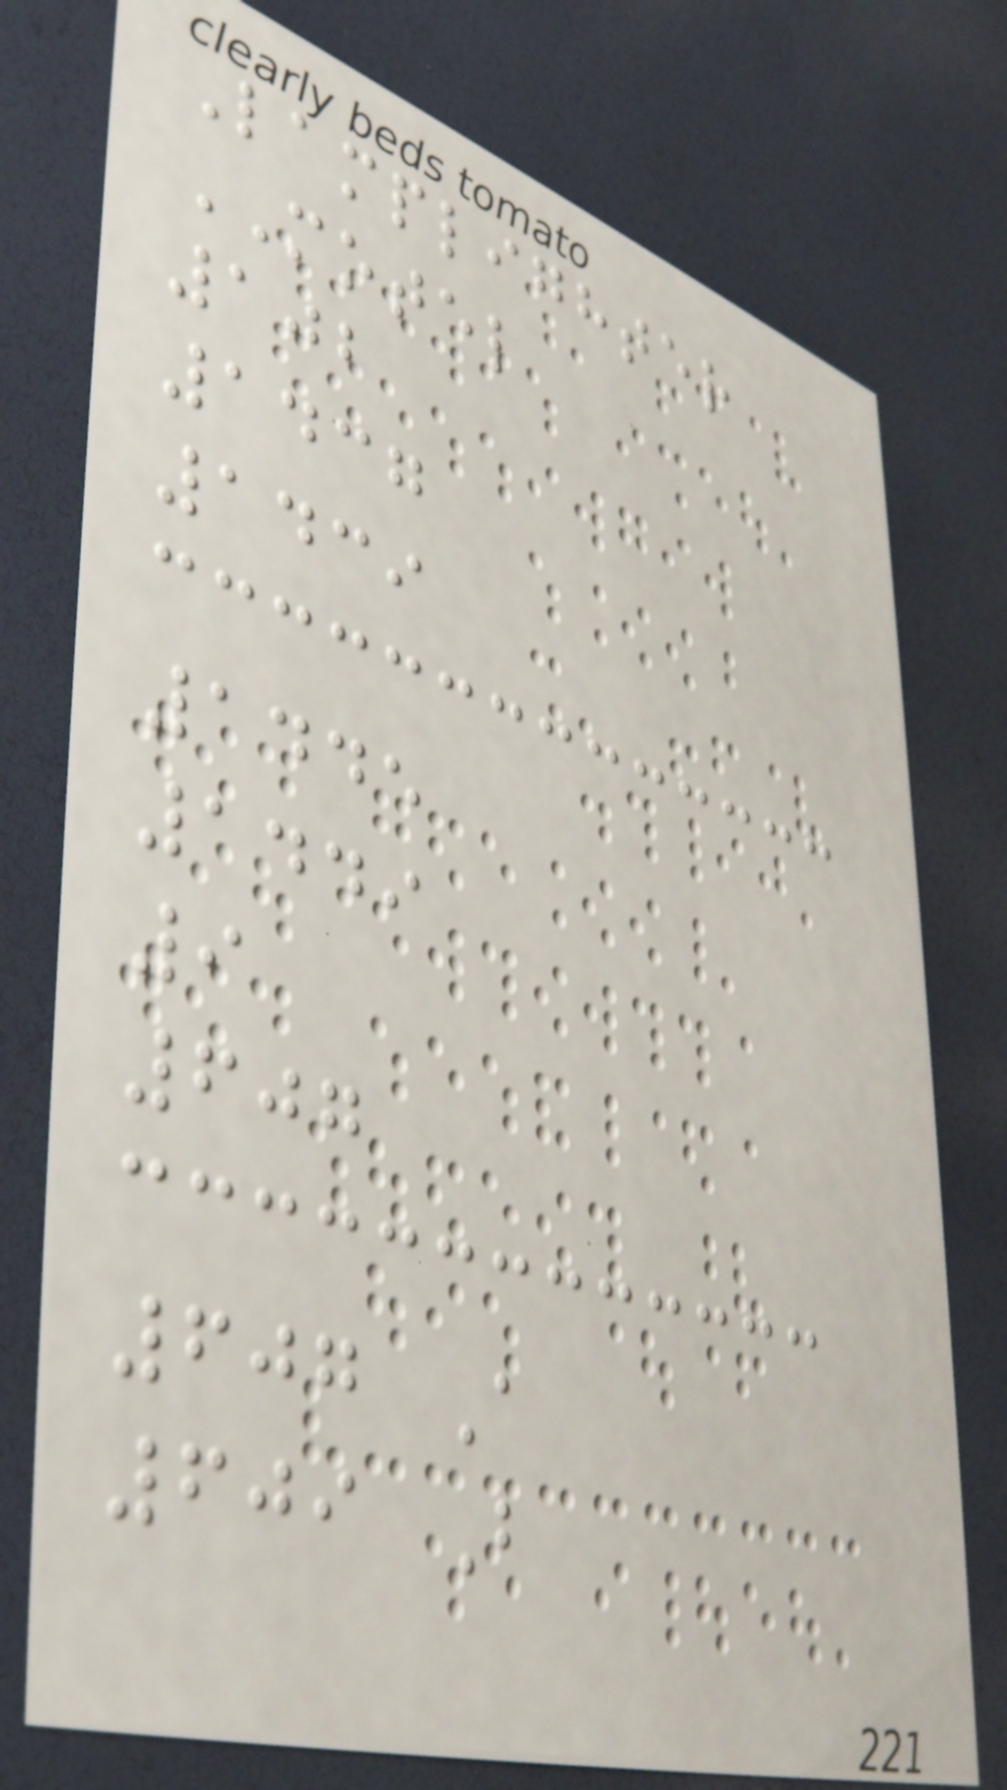Lamplighter
MOTEL
102
1437
1439
1445
1449
9
607
607 A
609 B
